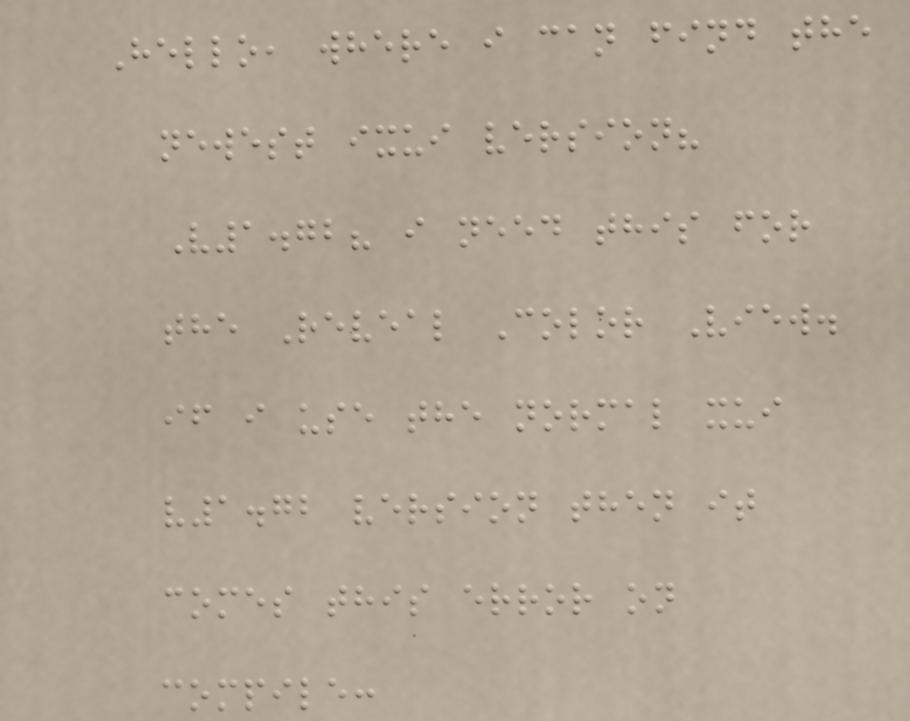Hello, where i can find the
newest ixui version?
V1.72? i need this for
the Reveal Color View.
if i use the normal xui
v1.72 version then it
comes this error on
compile:
